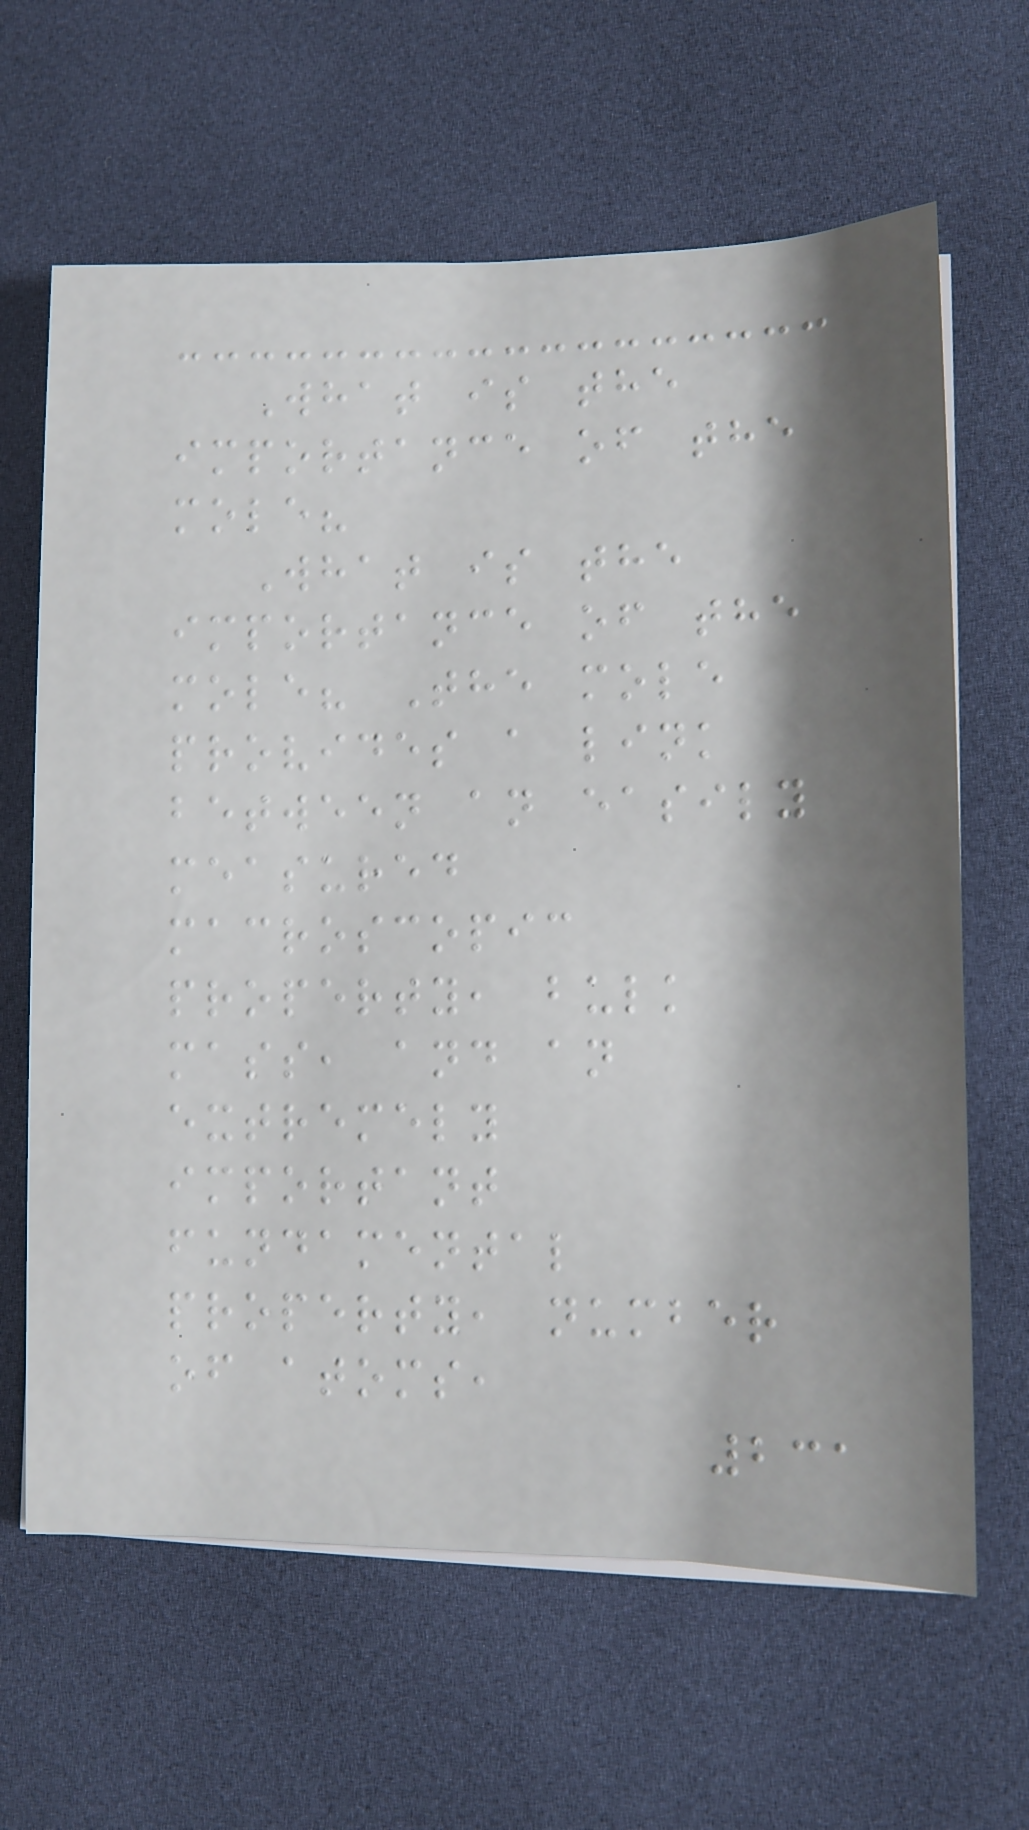What is the
importance of the
mole?
What is the
importance of the
mole? The mole
provides a link
between an easily
measured
macroscopic
property, bulk
mass, and an
extremely
important
fundamental
property, number
of atoms,
231
